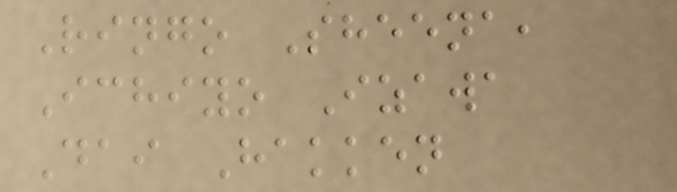Ringo Sheena,
Ichiyo Izawa
Dai Hakken
